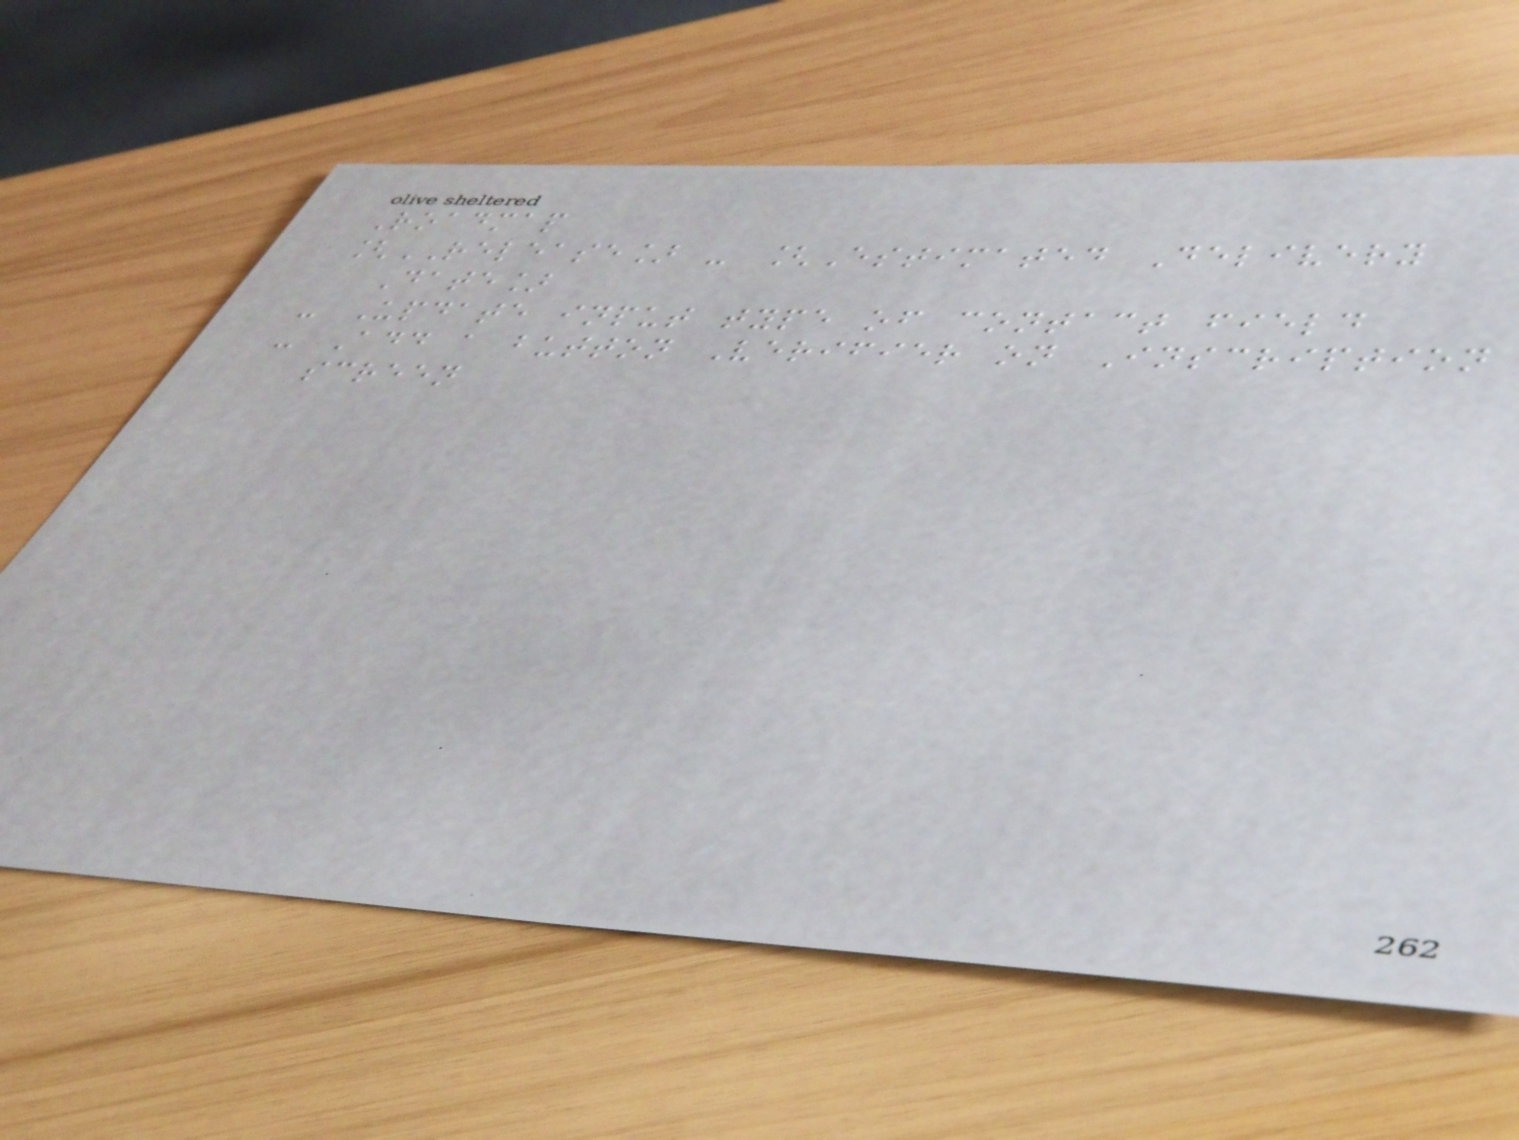Roadmap
[RELEASE] - [Estimated Delivery
Date]
- Update input type of contact field
- Add a button Verifier on Inscription
screen
